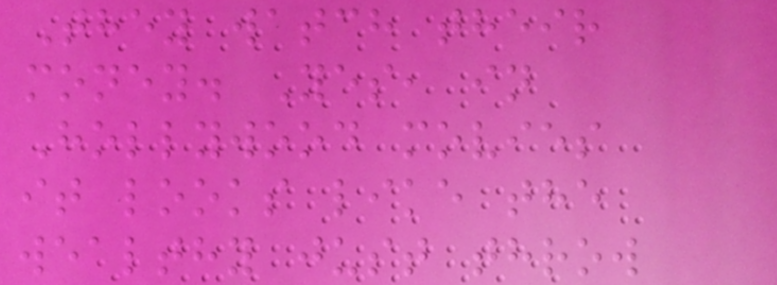They watch their
money. Yes, in
Hollywood movies
it looks like the
wealthy just throw
